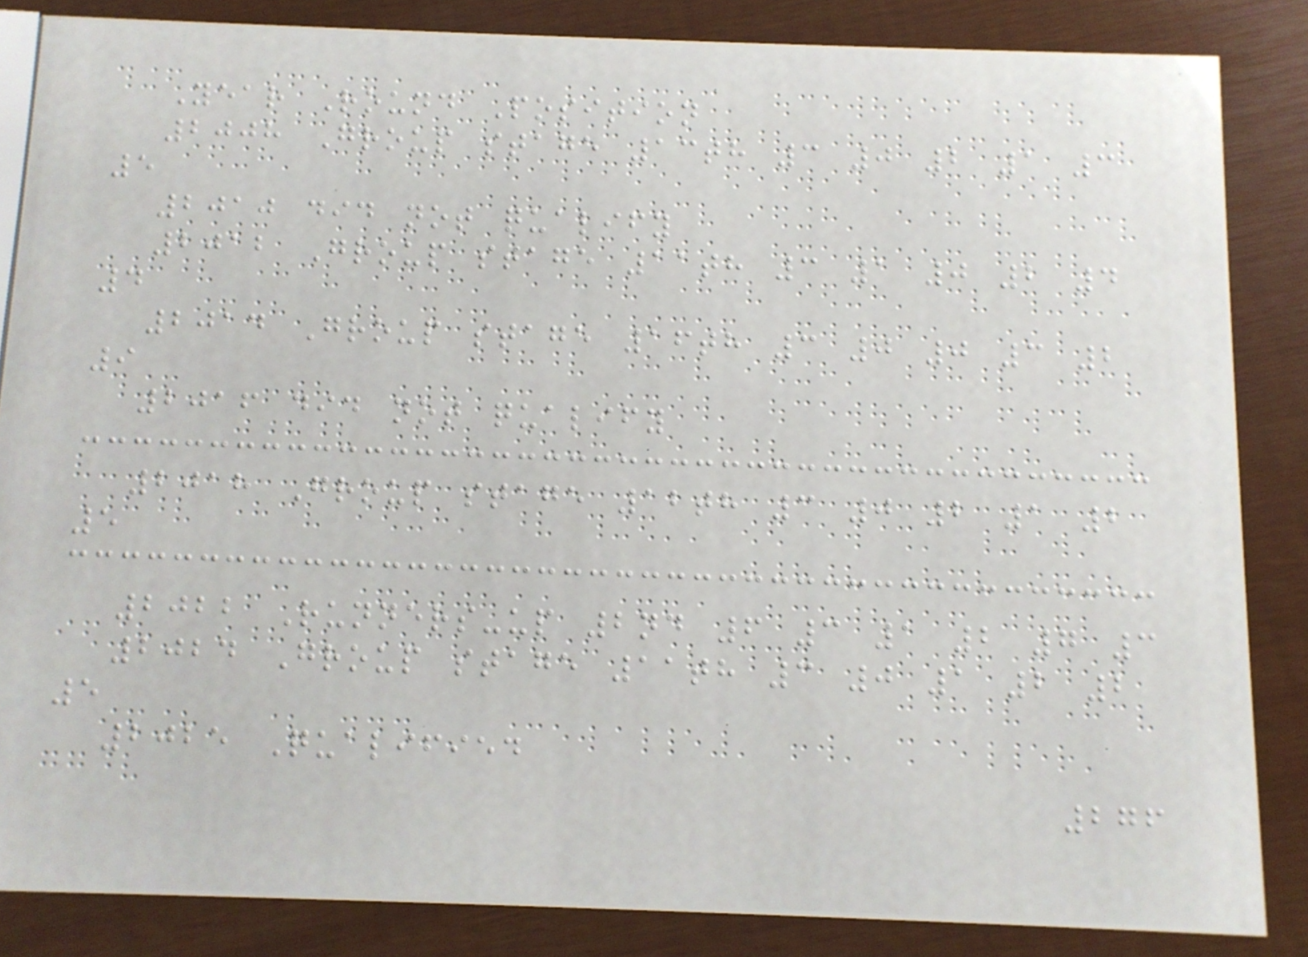Year Round Position
2008 Group stage 13th 3 0 2 1 3
5
2010 did not qualify
2012 Group stage 11th 3 1 0 2 4
4
2014 Group stage 16th 3 0 0 3 2
9
2016 did not qualify
2018 Group stage 12th 3 0 2 1 2
5
2022 Runners-up 2nd 6 3 1 2 7 3
2024 Group stage 11th 3 0 1 2 2
5
2025 Qualified
276
